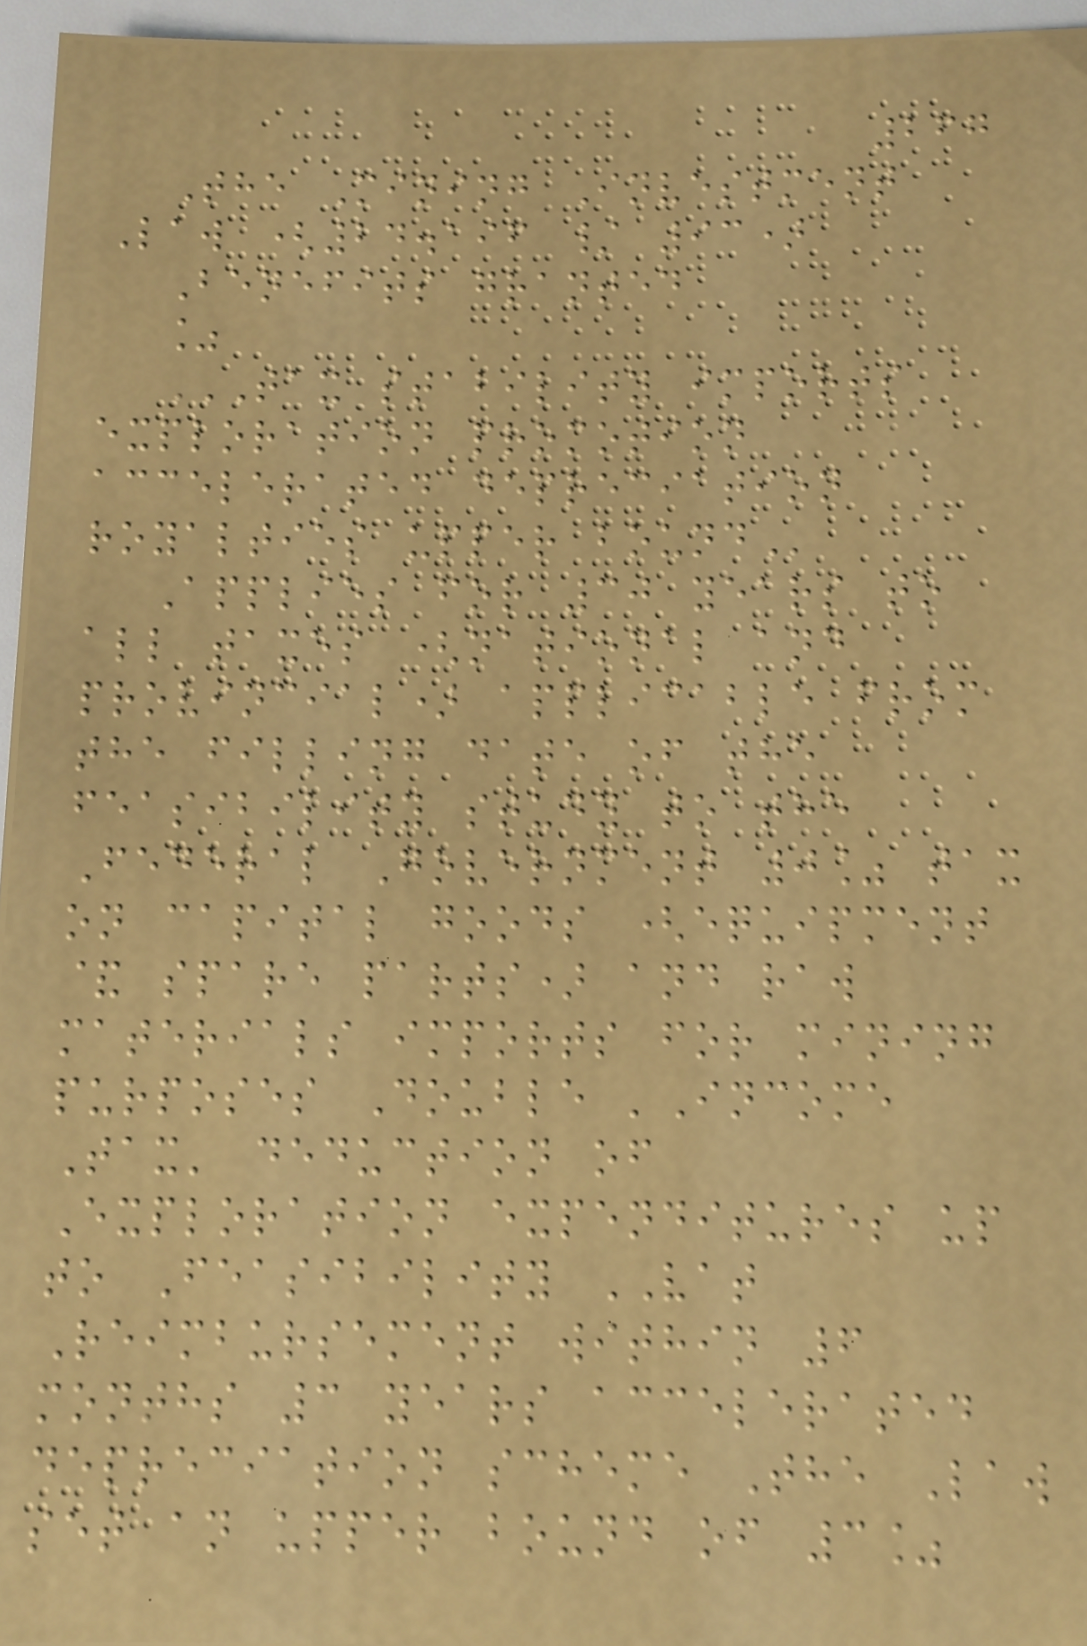267
The Mining Investment
Law (24.196 / 93)
Benefits granted
%
TAX STABILITY IMPORTS
EXPLORATION PROMOTION
ACCELERATED DEPRECIATION
ROYALTIES UPPER BOUND
Applies for 30 years to
all taxes (national and
provincial) applicable from
the filling date of the
feasibility study to the
Federal Government 0% tax
on capital goods (equipment
& spare parts) and raw
materials imports for mining
purposes Double 'Income
Tax' deduction of
Exploration expenditures up
to Feasibility VAT
Reimbursement within 6
months 3 years accelerated
depreciation scheme The Law
set an upper bound of 3%
